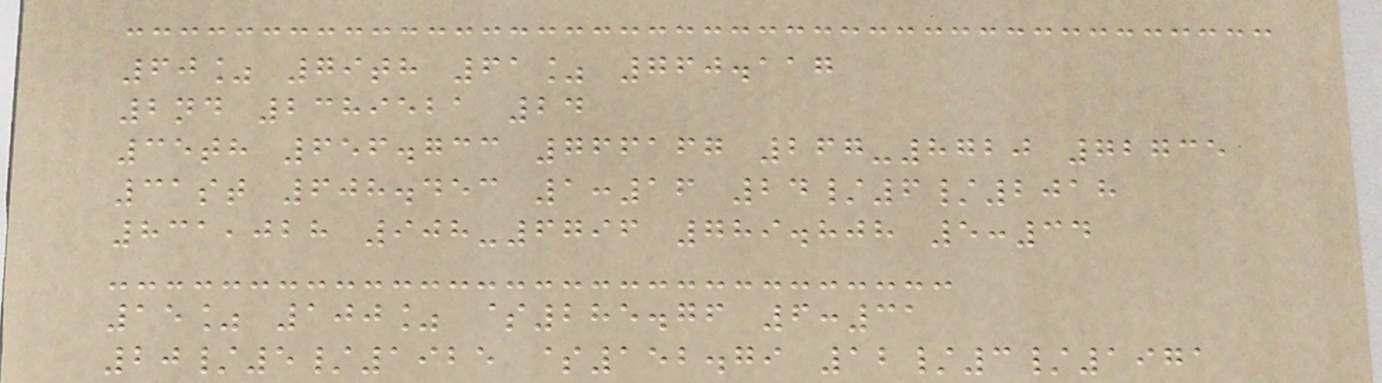60% 79th 61% 760.117
2nd 2389521 24
35th 656.733 766167 267-8720 72735
31st 608.453 1:16 24/6/2018
831,028 908-6796 789.808 5:34
15% 100% $285.76 6:31
20/5/1925 $152.79 12/3/1971
